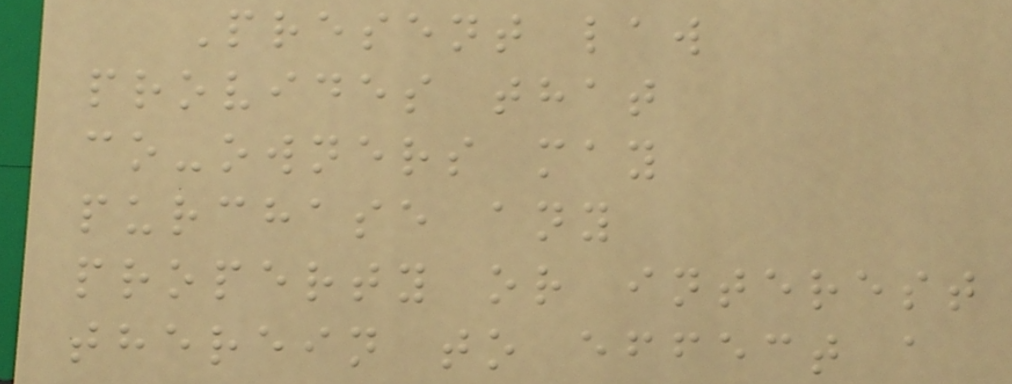Present law
provides that
co-owners may
purchase any
property or interest
therein to effect a
